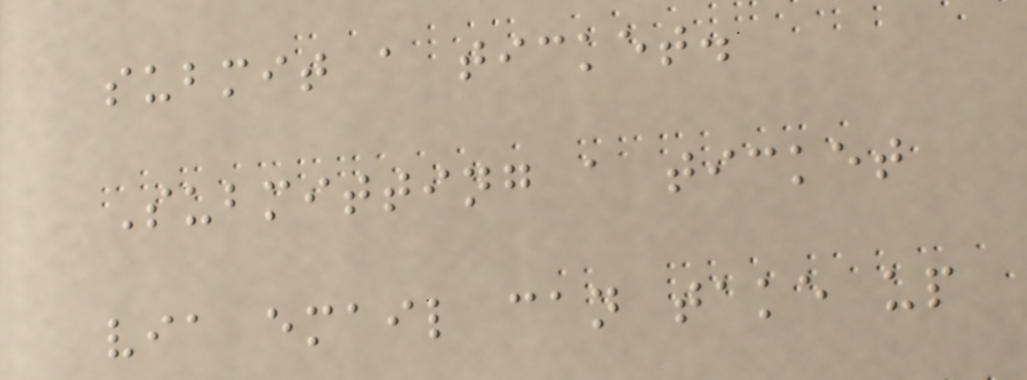submit a ticket.
Submitting a ticket
via email can take up
